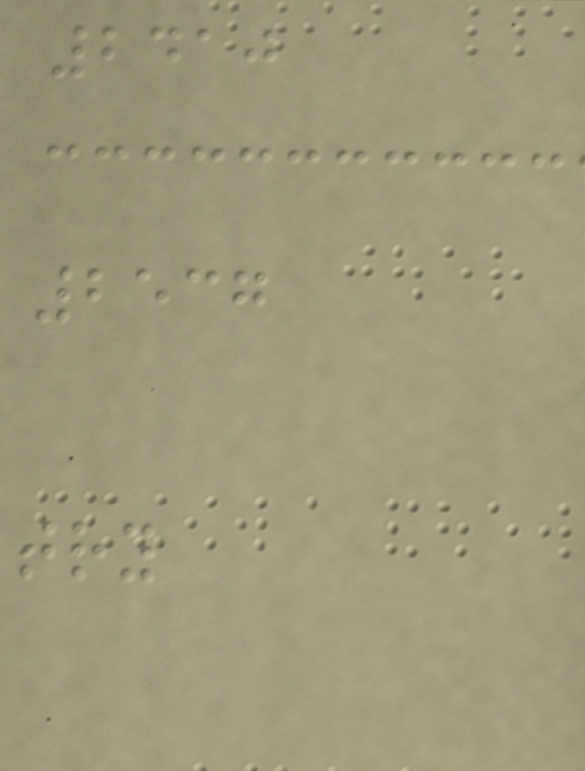2410
2537
try
